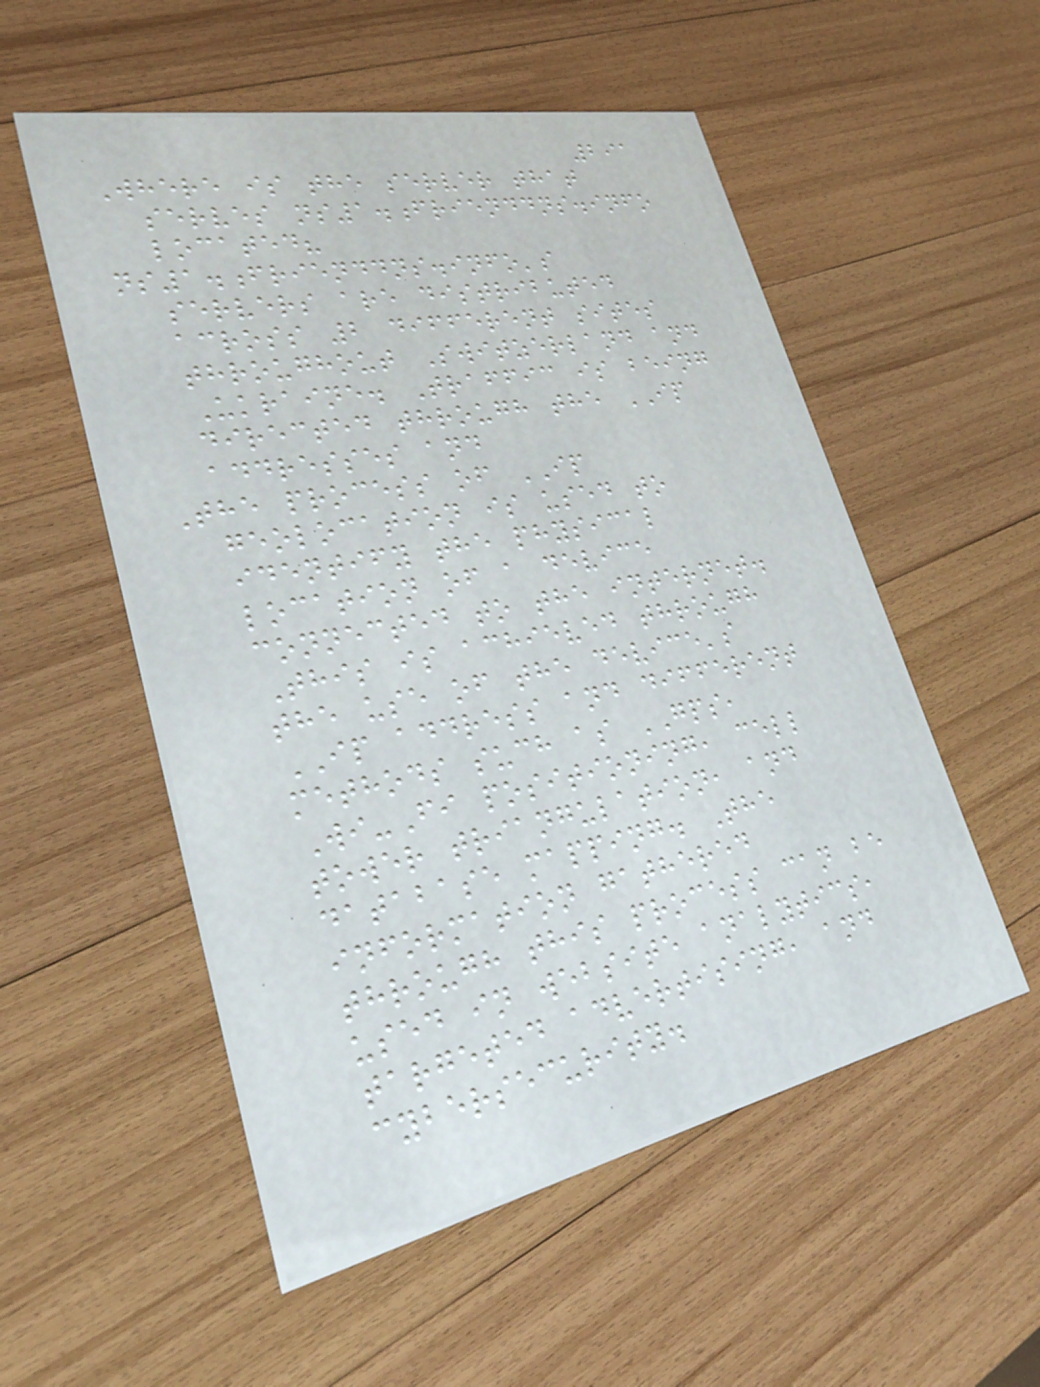291
Where is the server that
serves ns1.frienddns.info
located?
ns1.frienddns.info's
servers are distributed
across 2 different sites
throughout Switzerland and
Ukraine. Traffic is being
directed through the IP
addresses and
The process of IP
geolocation is used to
identify the physical
location of a device
connected to the internet.
This is achieved through
the use of the device's
IP address and different
methods such as GPS,
Wi-Fi positioning, cell
tower triangulation, and
database mapping. The
information gathered
through this process can be
used in website analytics,
targeted advertising, and
cybersecurity.
